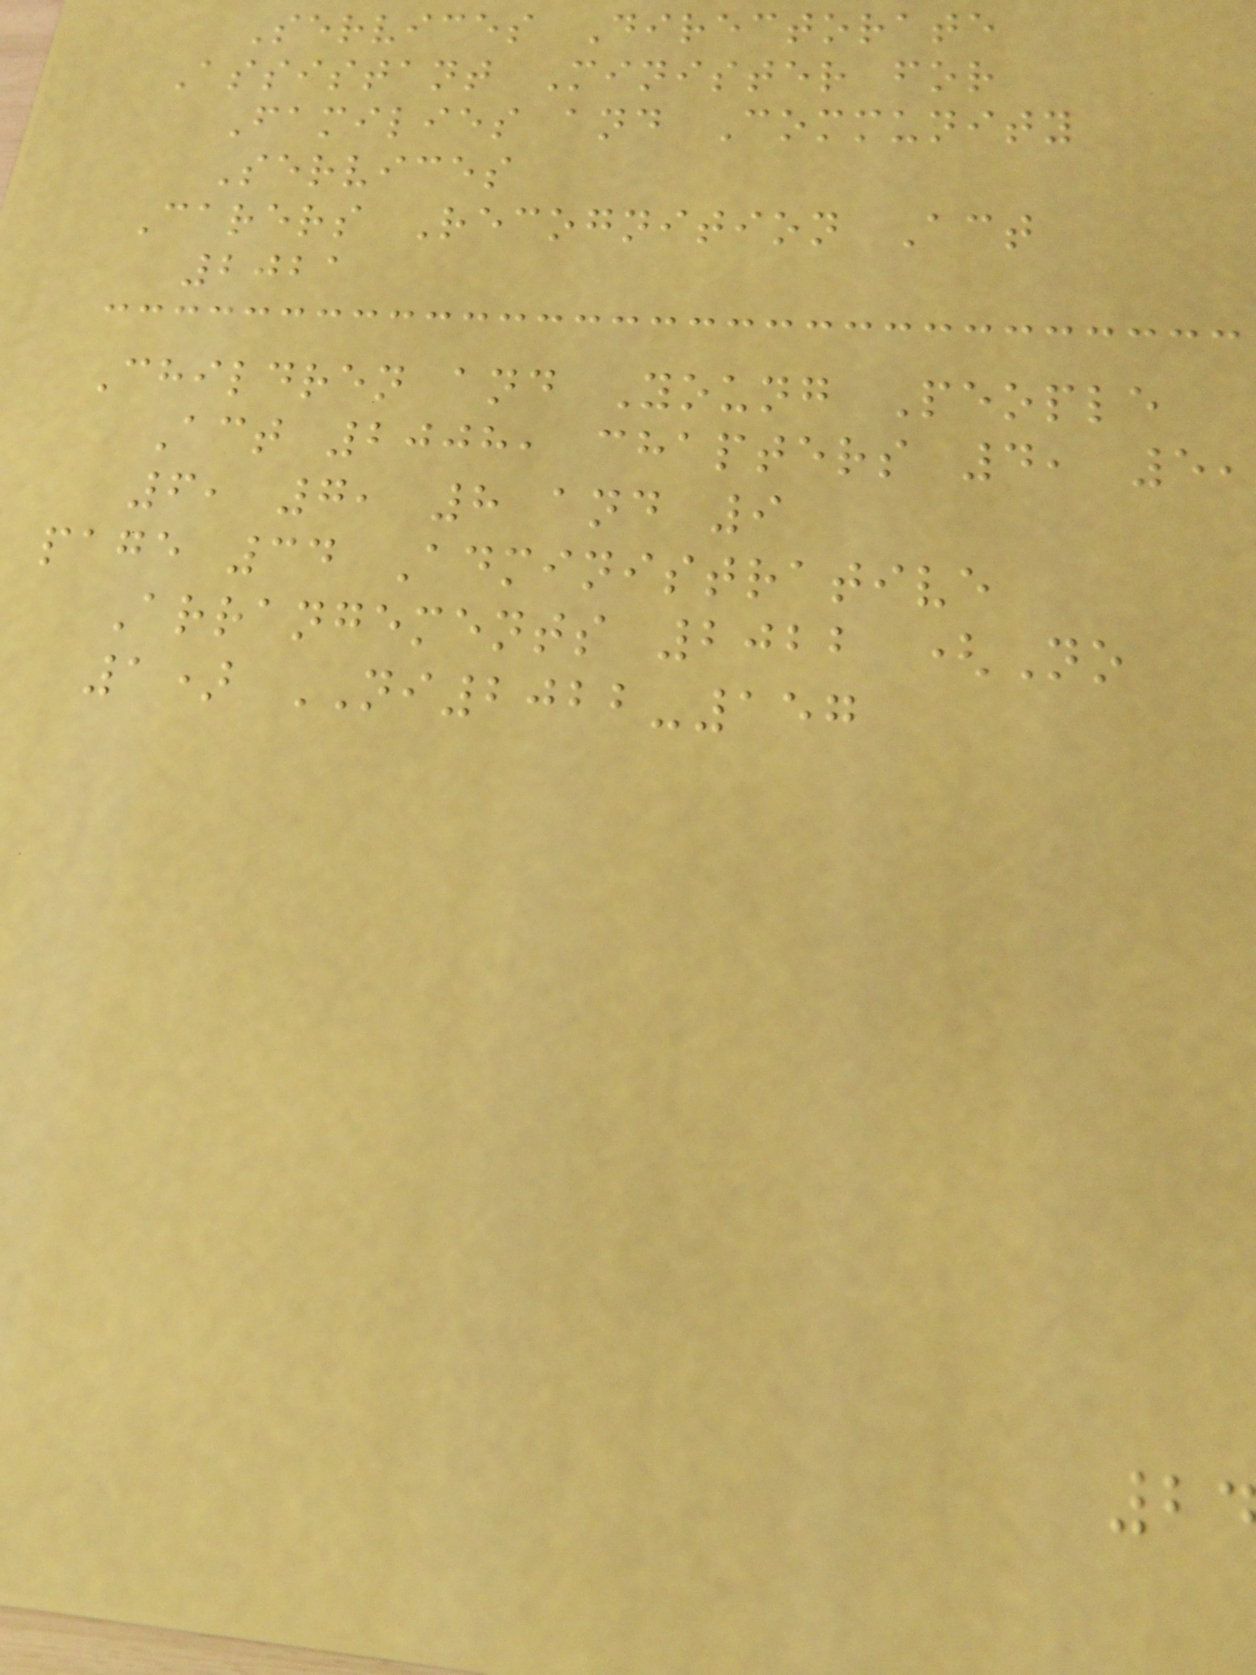Services Directorate
Assistant Minister for
Families and Community
Services
Carers Recognition Act
2021
Children and Young People
Act 2008, chapters 4, 5,
6, 7, 8 and 9
page 34 Administrative
Arrangements 2022 (No
1) NI2022-157
